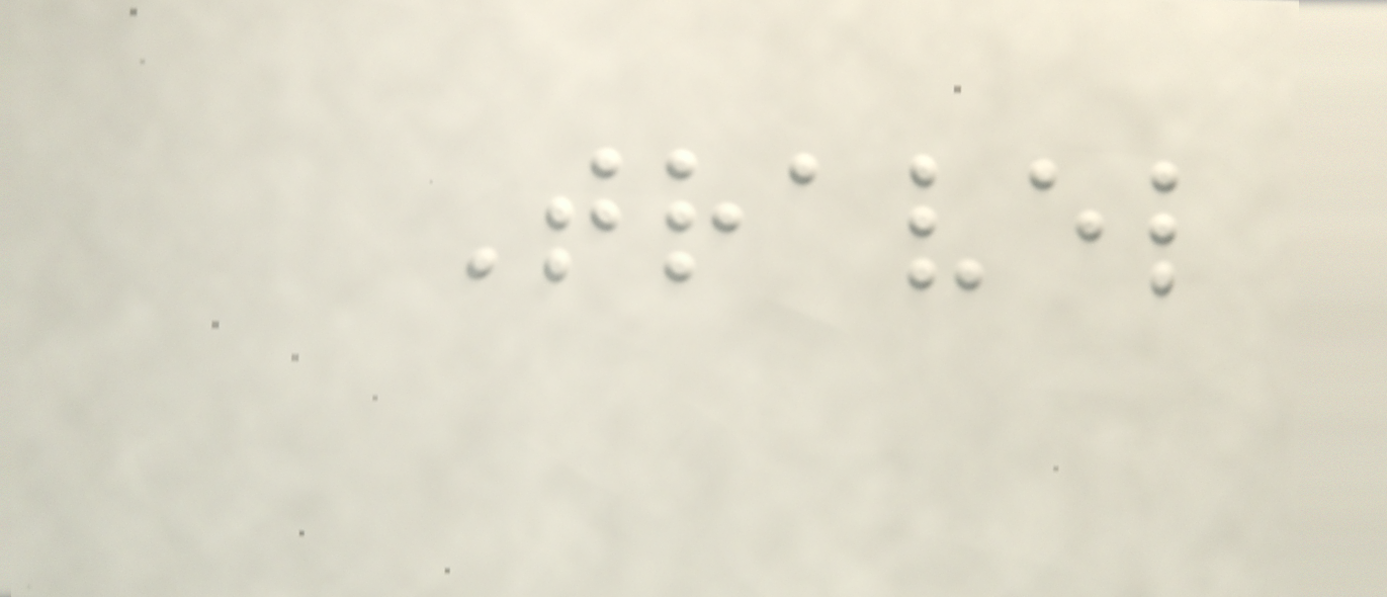Travel
